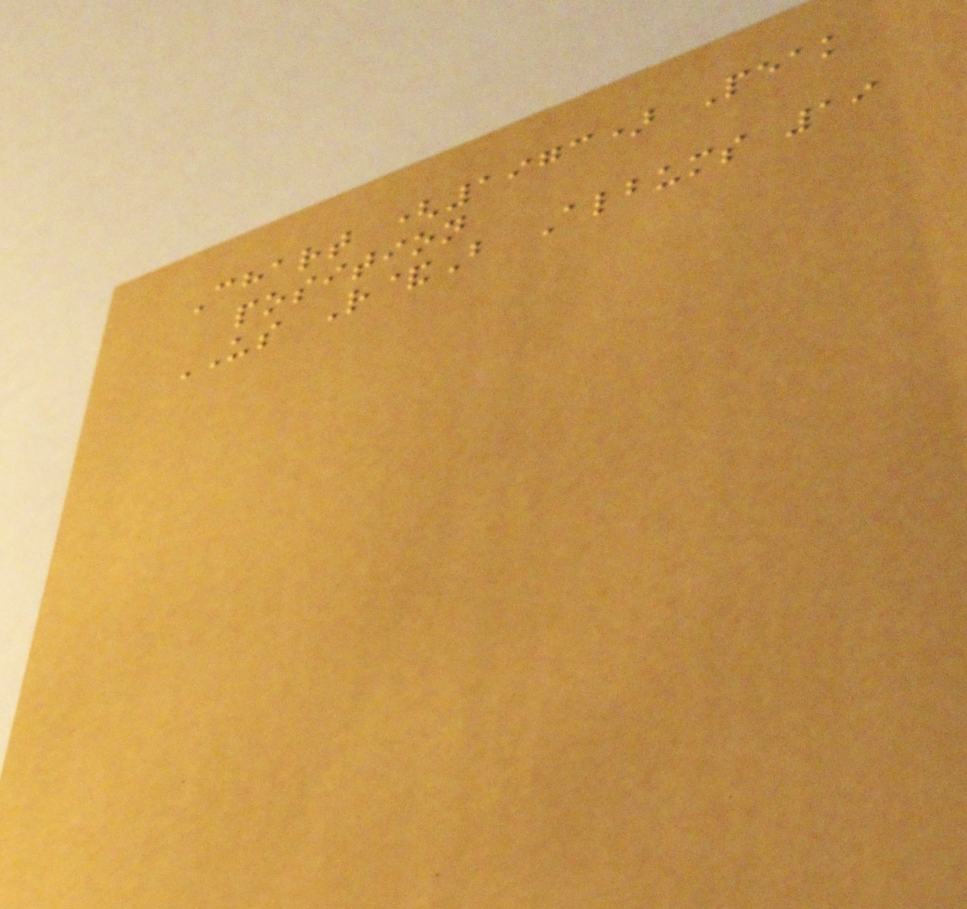Chart (1973) Peak
position
US R&B Albums 19
